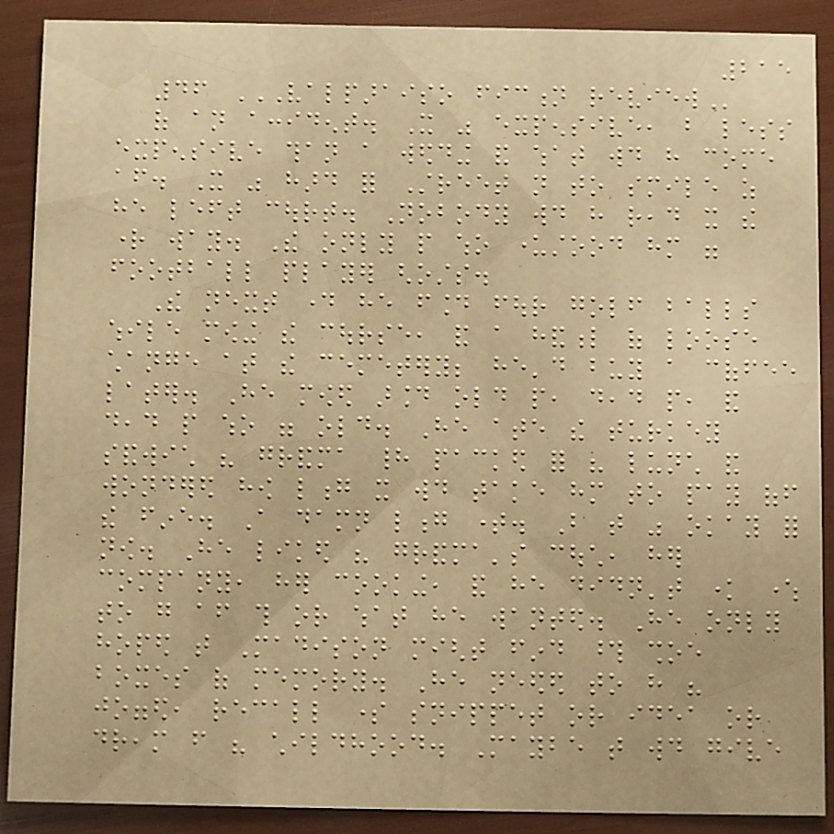215
46 VALPARAISO FICTION REVIEW
of an accident. It was expensive, but less
expensive than a wedding and what would have come
after. It was hard for Street not to smile as
he left court. Nobody would have read it the
right way. The only people who understood him were
football player ghosts.
The next day he found four golf balls
while mowing the course, and a handful of loose
change at the cemetery; he'd buy a coffee
later. He mowed around old people, dead people, and
dead people who were old. He ate the turkey
sandwich his grandma had packed for his lunch and
wondered how long it would take him to pay off
the fine. A damn long time. But that was okay for
now. He liked his grandma's couch, her
company, her cooking, and he didn't know where
to go after this or what he wanted. He only
hoped that Madison might find those shoe
boxes of memory. He needed to have his
jogged, recall some snippet or idea or
dream from his childhood. Maybe that would give
